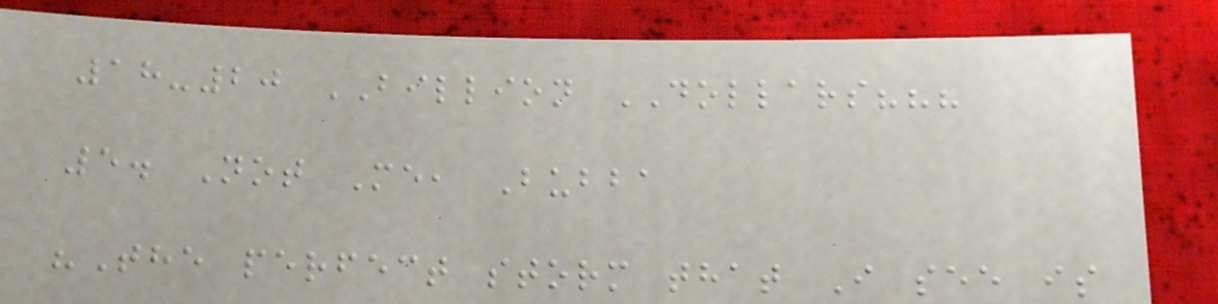18-20 BILLION DOLLARS???
5. Not Me, Bubba
"The perfect storm that I see is
